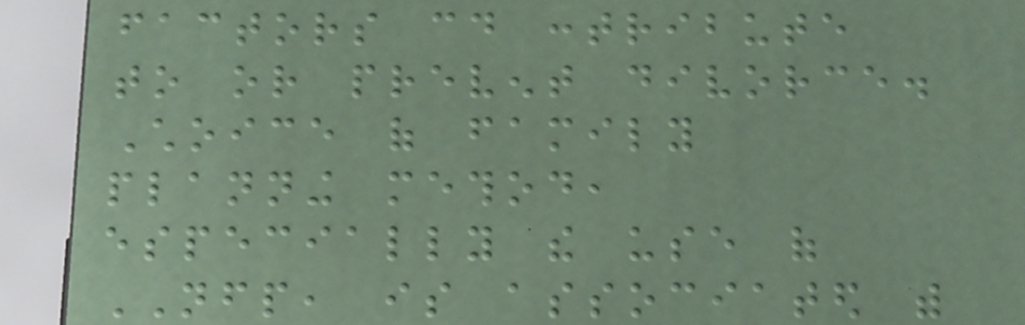factors could contribute
to or prevent divorce.
Choice of family
planning method,
especially the use of
NFP, is associated with
